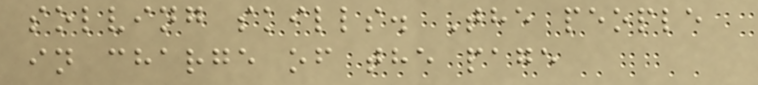solving skills. The people
in charge of the page
